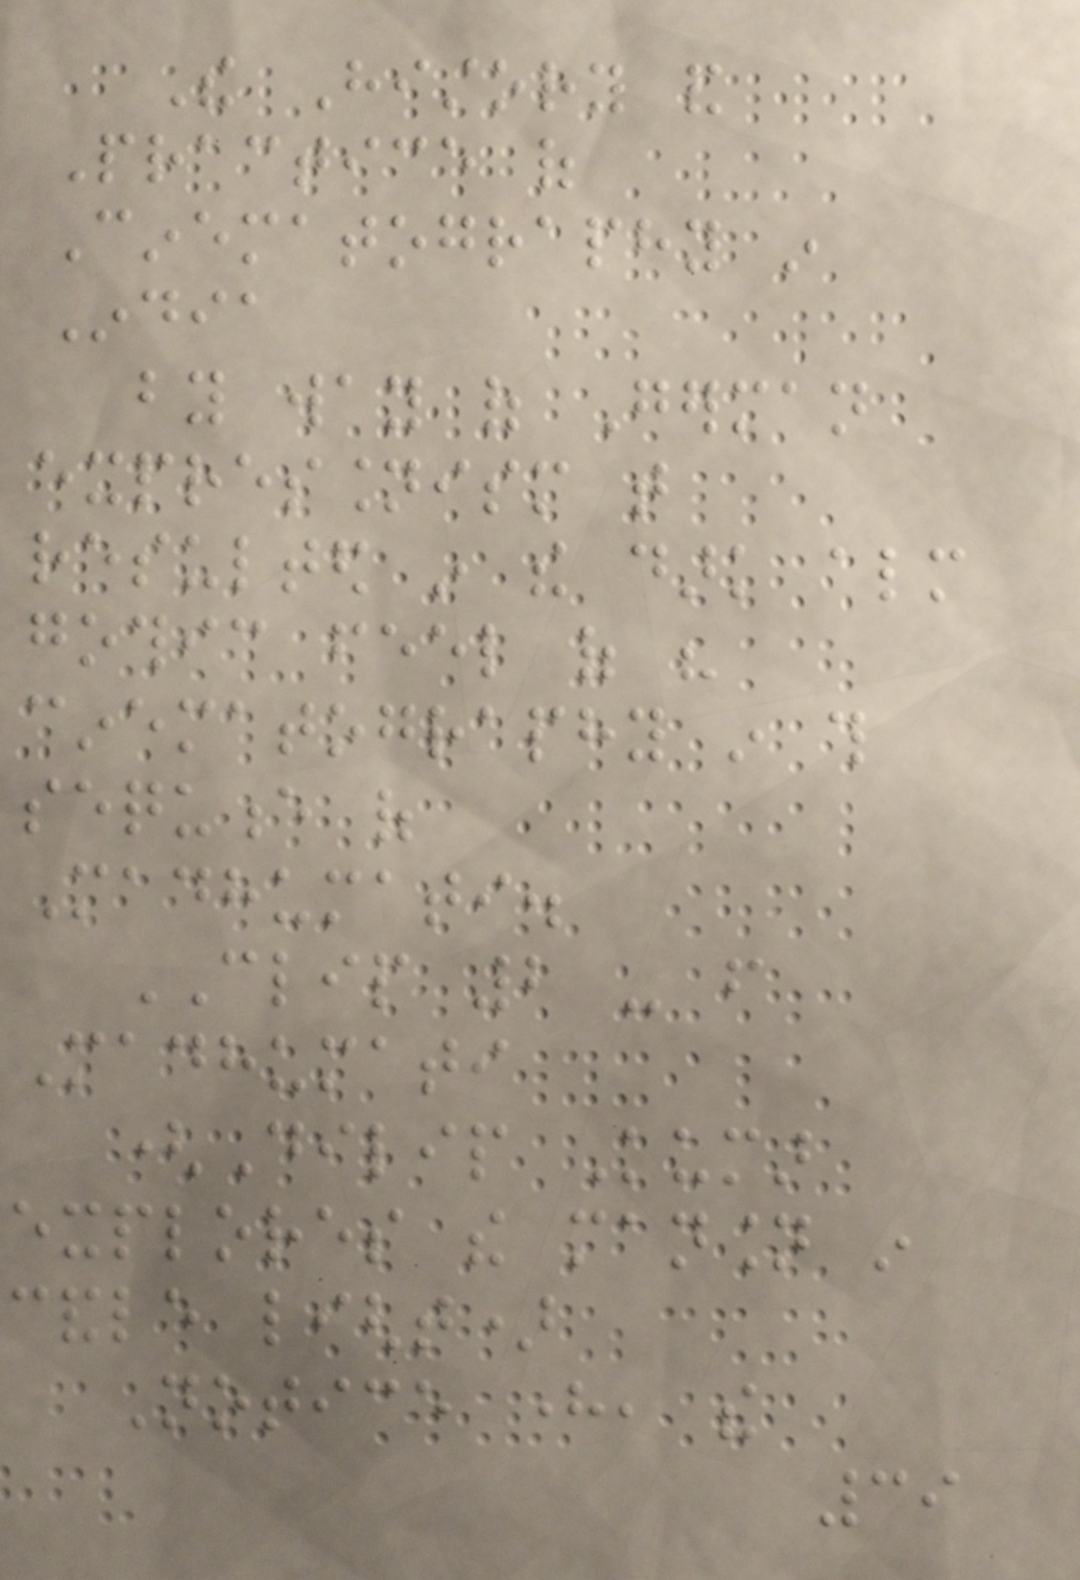The History and
Practice of
Cinematography in
India
by way of German
expressionism that
resulted in the dark almost
gothic feel of his
cinematography in this
sequence of
Madhumati.
CLIP 2 - from
Madhumati
(Dilip Kumar
explores the mansion in
candle light)
Notice here, the
39
